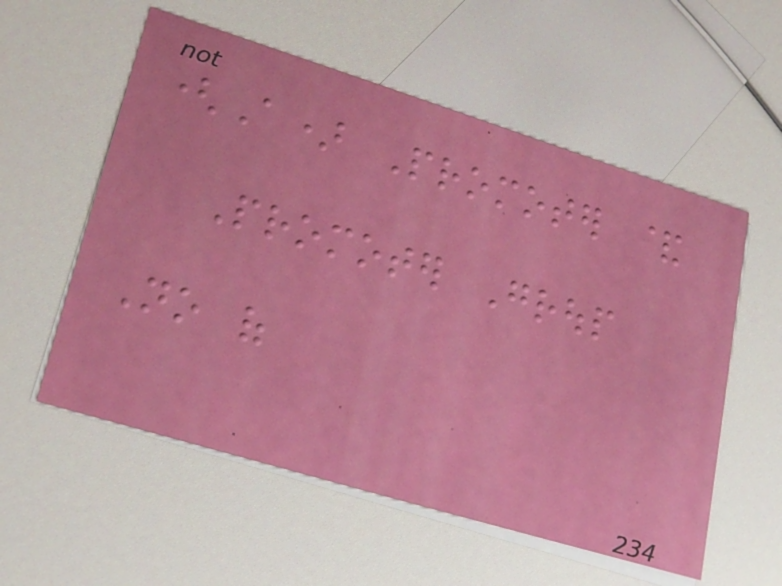(A) Promoter &
Promoter Group
No of
